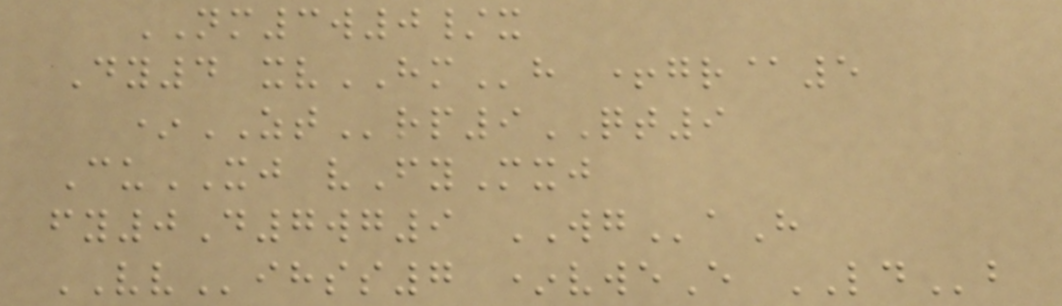NM3w0/x
Dy4 xvHMh +gr@5
*ZTrp9QT9
CuXJ vFyMxj
fy0D7wg9 WGaH
VVihss7 *vweE LDb
